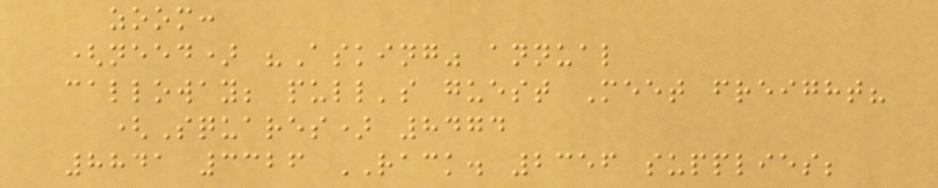zoom:
(need) "Asking" annual
calloway; pull's guest Meet freight?
(Squares) 8474
8841 3326 RACK. 2356 supplies;
